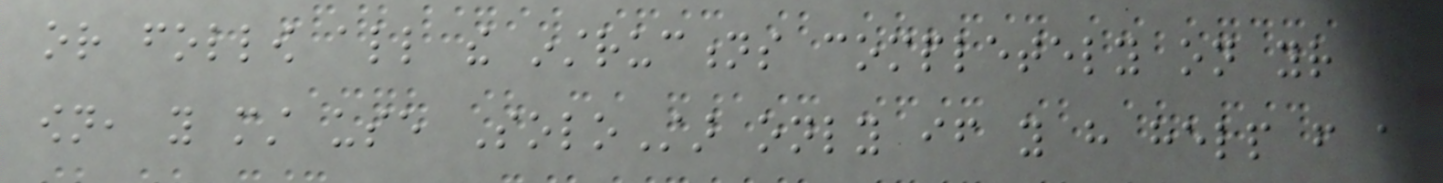or follow all the instructions completely on your
own, you must use SoloStar only if you have help from a
